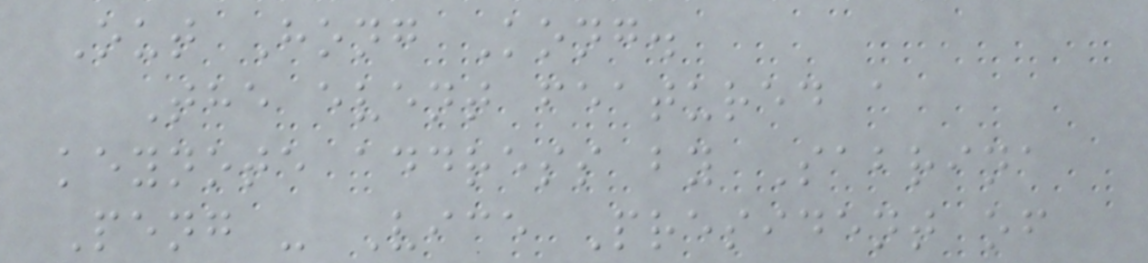Out Hong Kong.
The event featured a
keynote address by Sabrina
Peng - Vice President of
